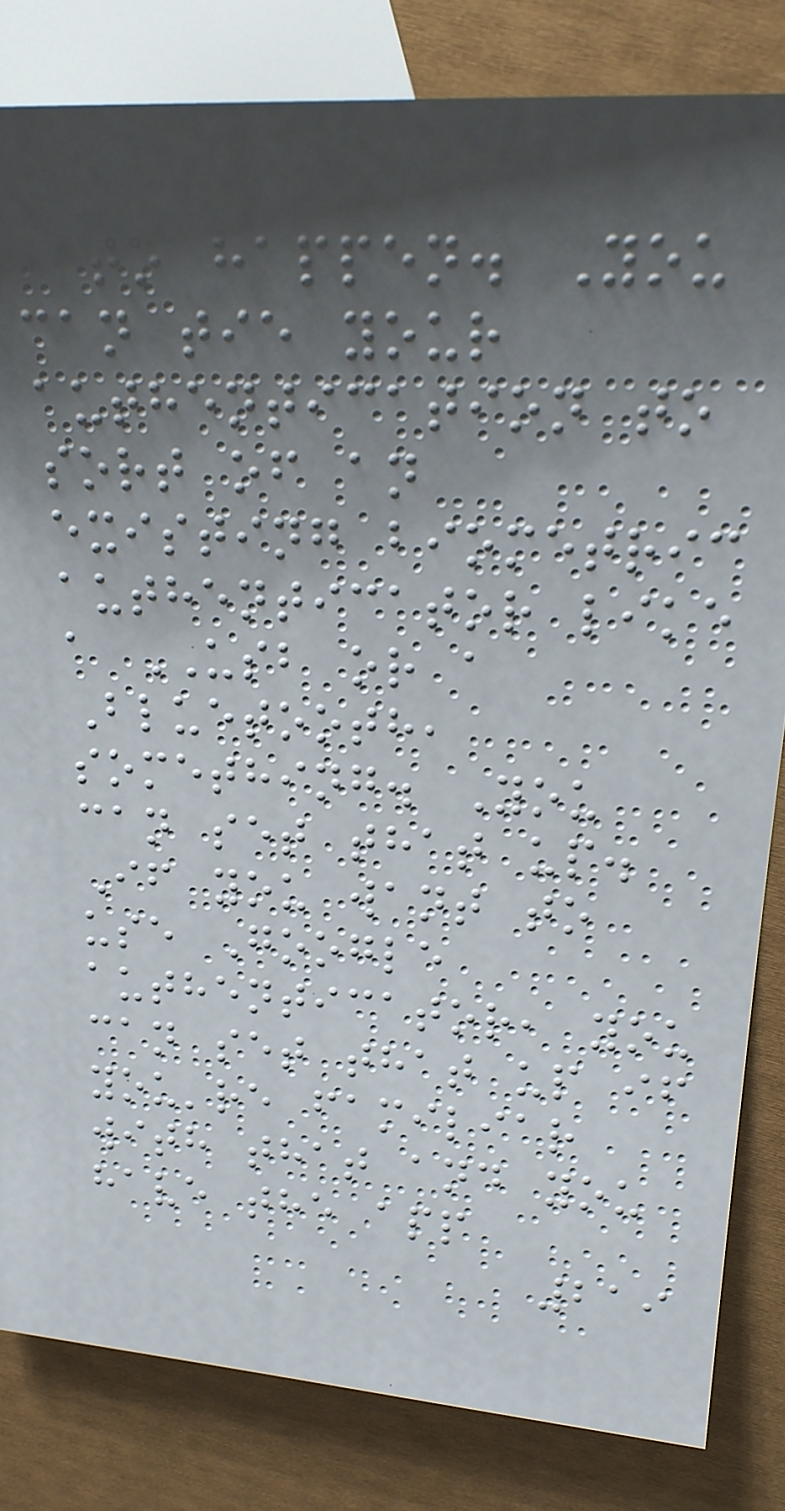to happen. You
can tie your
authentication to
sort of an
existing biometric
authenticator like
a USB or a
Bluetooth,
something. You
can set that up.
If you want to
use Google
authenticator, you
can set that up if
you're familiar
with that and you
have the app
219
